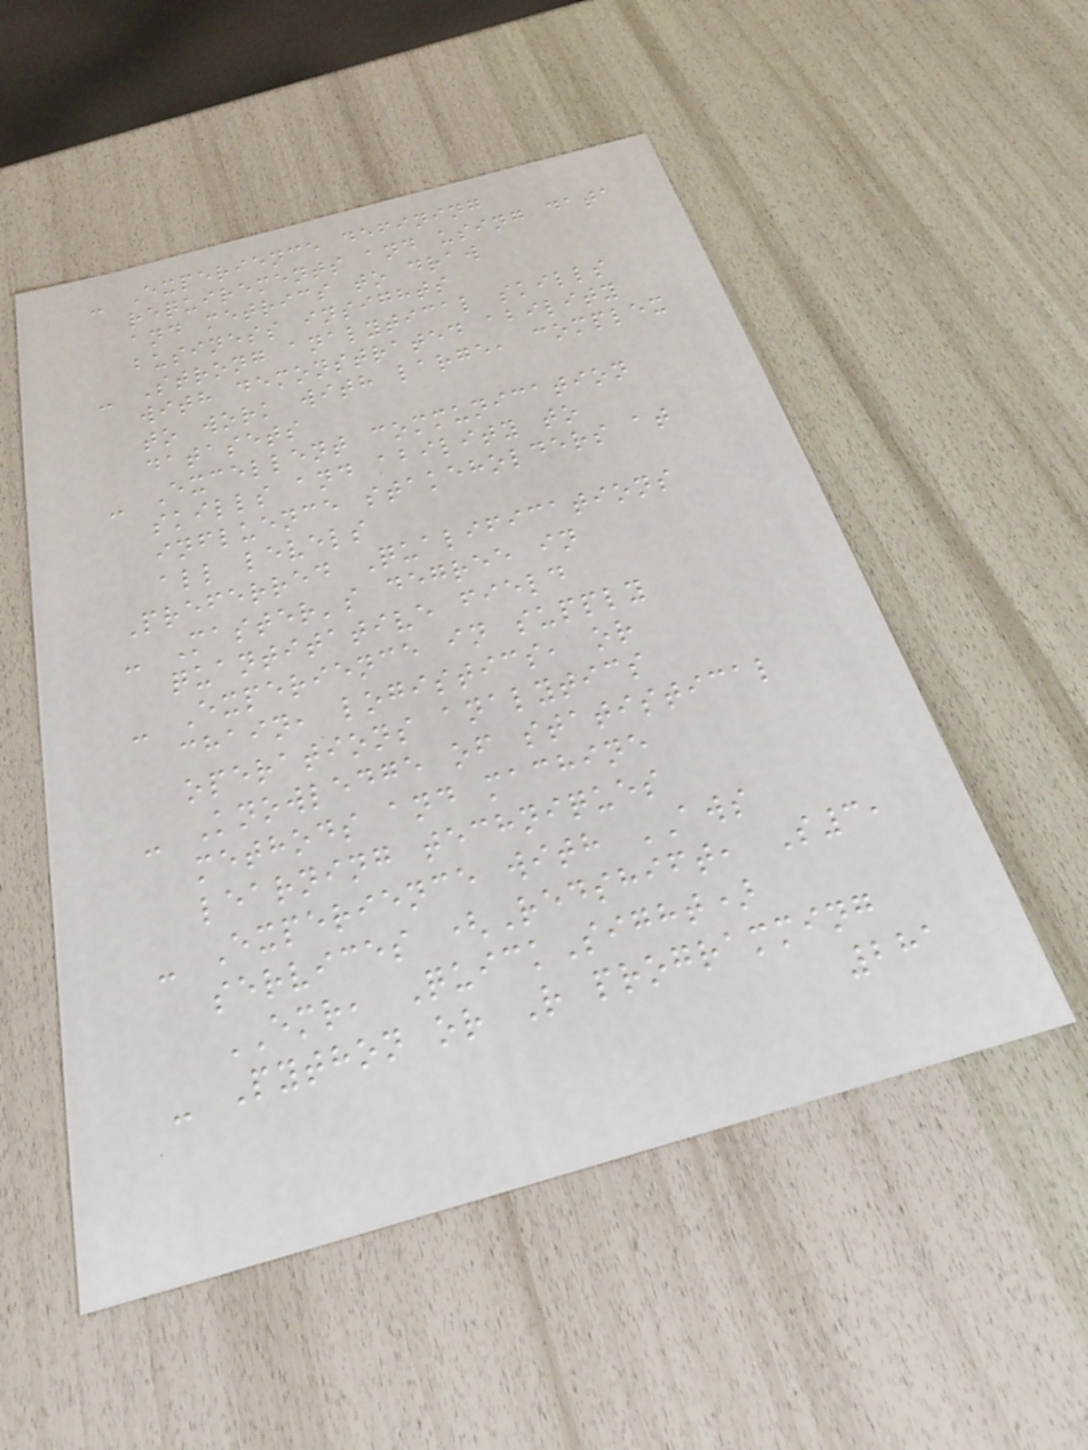- Experience defining
requirements and using data
and metrics to draw
business insights
- Strong analytical skills
with demonstrated ability
to work with large, complex
datasets
- Excellent communication
skills and ability to
influence stakeholders at
all levels
Preferred Qualifications
- Master's degree in
quantitative field
- Experience in supply
chain, logistics, or
operations analytics
- Knowledge of statistical
methods and machine
learning techniques
- Experience with AWS
services (Redshift, S3,
EMR, QuickSight)
- Python or R programming
281
